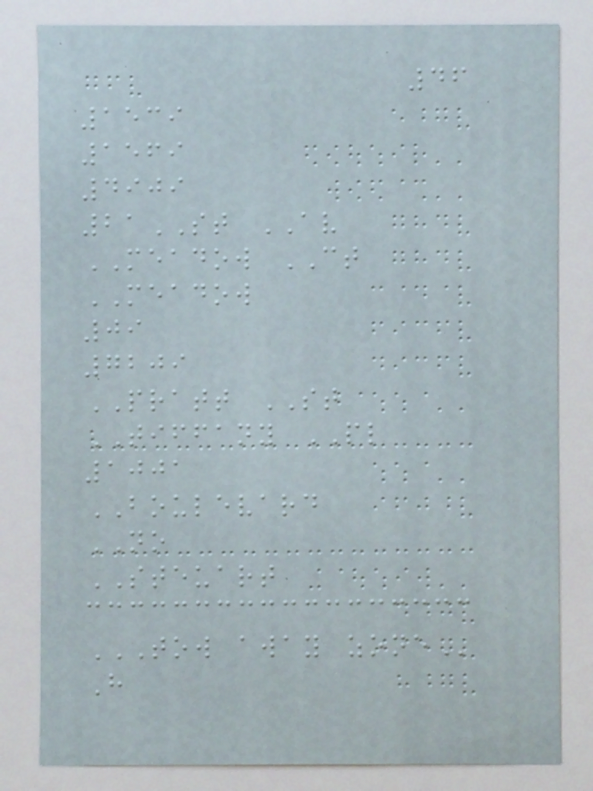46
1539
1569
4909
21ST AV
MEADOW CT
MEADOW
09
7209
PRATT ST
TIFFANY PL
1001
BOULEVARD
NO
STEUART
TOW AWAY ZONE
H
